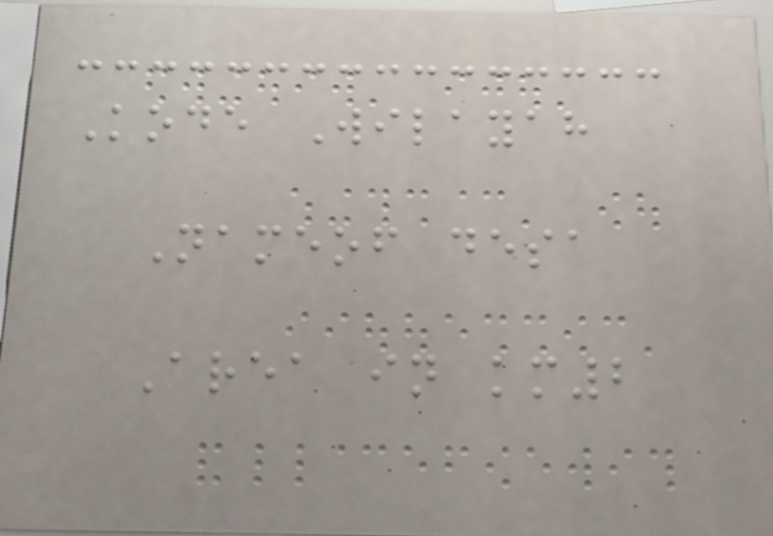Kode Wilayah
Nameof desa
Area in km2
